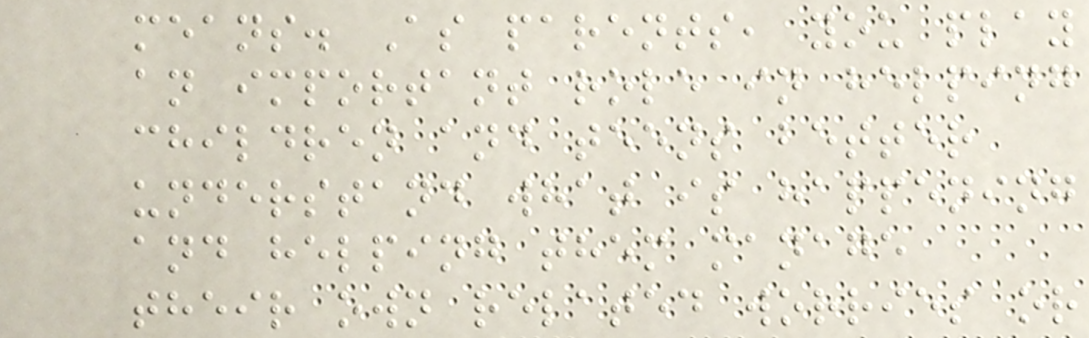means. As parents, you play
an important role in helping
children and teens better
understand what is happening
and helping them manage
their own related worries or
